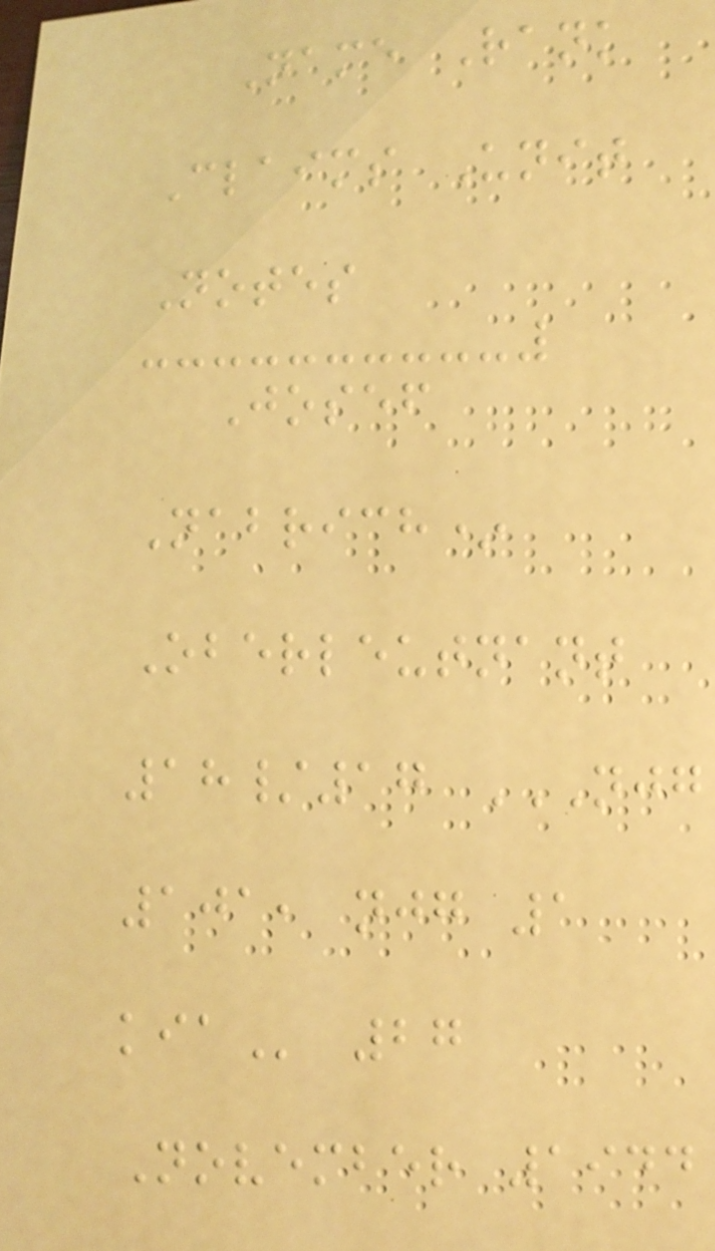Name Rank
Claims Unit
Notes
Josef
Nabrich*
Oberleutnant
18/17 NJG
101, NJG 1
KIA 27
November 1944
